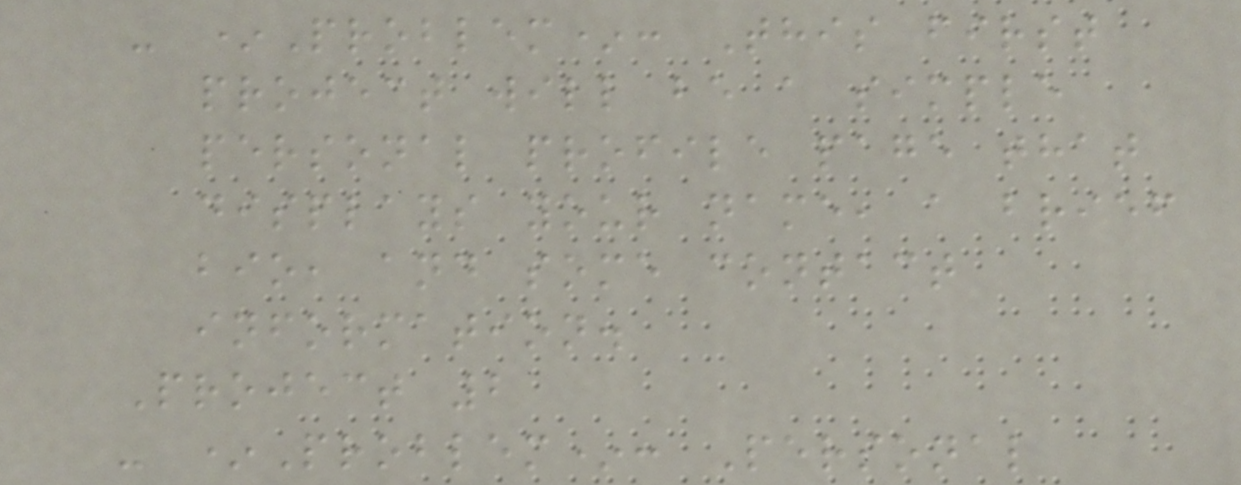- *Problem*: This first
project will be a simple
personal profile page that
displays your name, a brief
bio, and some contact
information.
Project 2
- *Problem*: Personal
